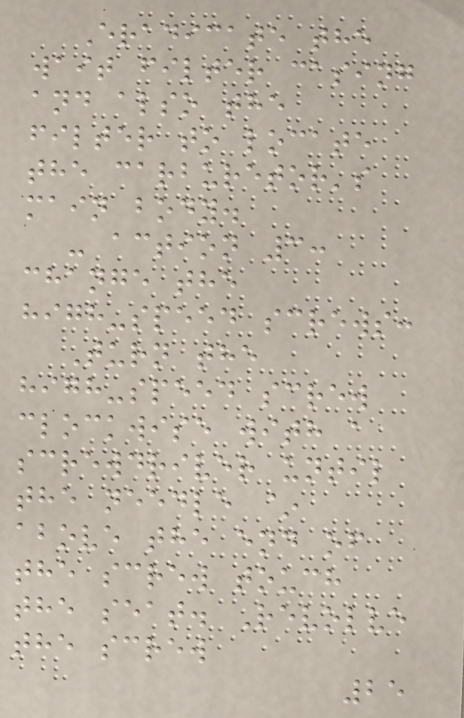Eradicate the
wait filter casing
and also the
filter to locate
the carburetor's
main body.
- action 3:
change the
high-speed screws:
Turn the
high-speed screw
clockwise with a
screwdriver until
the needle ~
above the end of
the screw touch
the seat. Revolve
the screw
25
